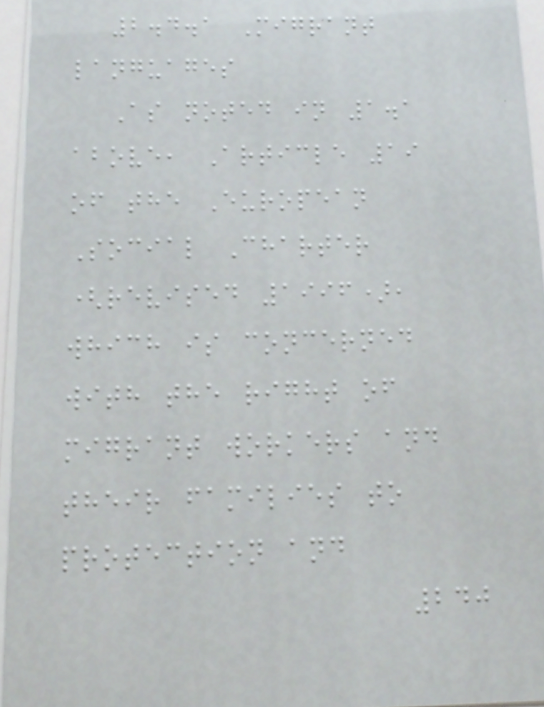2.4.1 Migrant
languages
As noted in 1.1
above, Article 19
of the European
Social Charter
(revised 1996),
which is concerned
with the right of
migrant workers and
their families to
protection and
240
